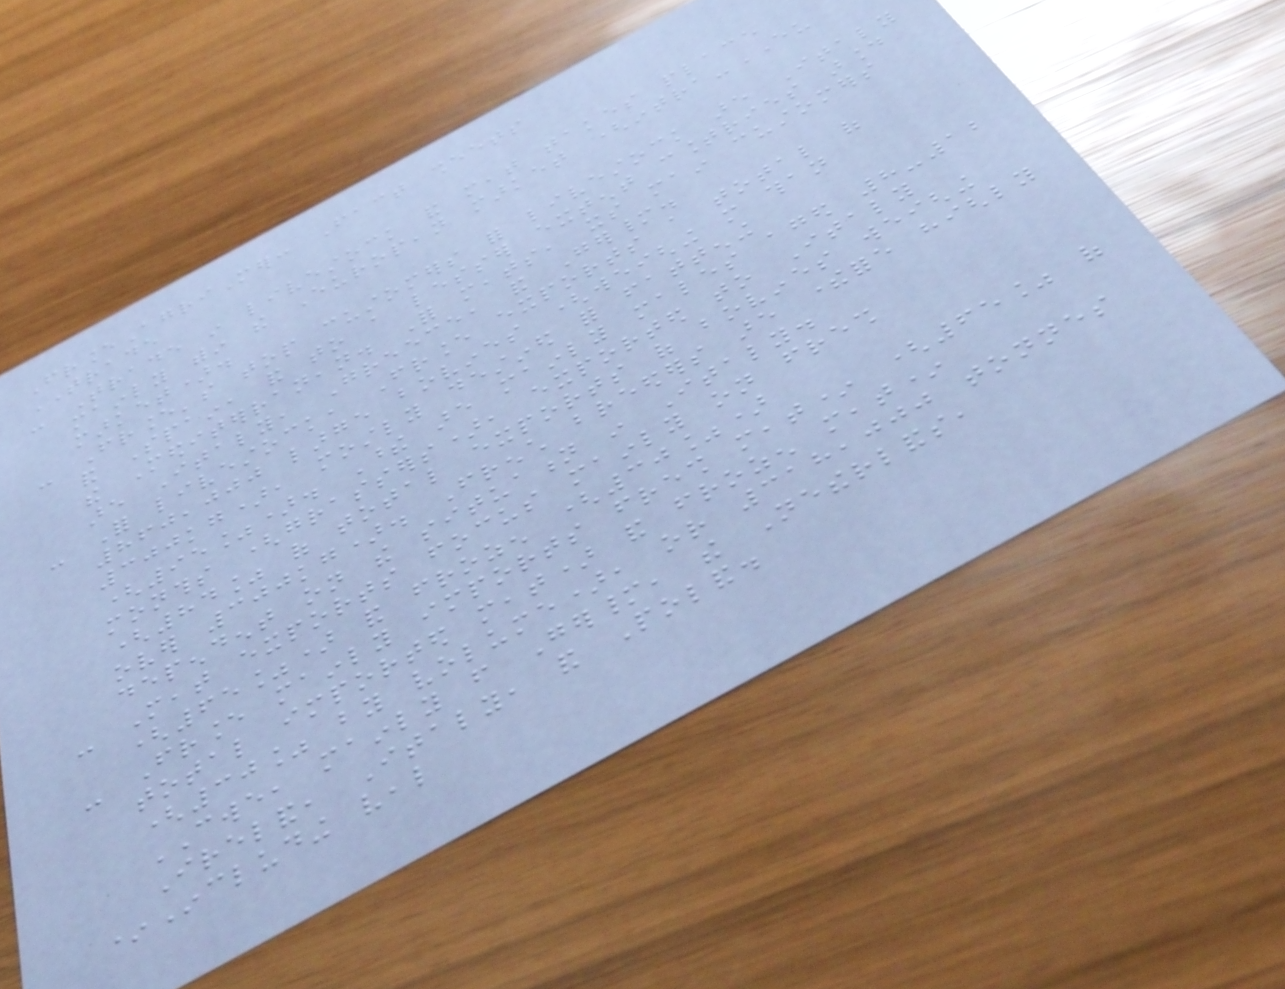FranceAgriMer: Fact sheets
TRADE
- Trade in livestock and meat takes place
mainly within the European market (intra-EU
market).
- France's top customers for livestock are Italy
and Spain, and to a lesser extent countries around
the Mediterranean. For meats, its main customers
are Italy, Greece, and Germany.
- For livestock, France exports a total of
860,000 large bovines (weighing more than
300kg), mostly destined for fattening
(95%). These are mainly males aged 8-12
months (grassers), exported to Italy
(84% of total exports of bovines weighing
over 300kg). French breeders are therefore highly
dependent on the situation in Italy.
- Meat exports focus mainly on fresh
(65%) and frozen (30%)
- France mainly imports fresh meat* (65% of
total imported meat) and frozen meat*
(30% by volume), or 318,000 tonnes
CWE, mainly from Germany, the Netherlands,
Ireland, Italy, and Poland.
*Including veal
